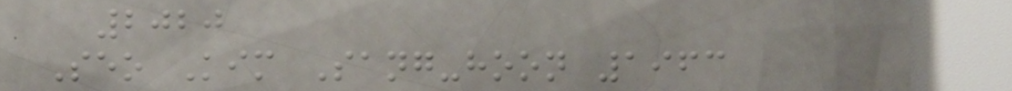2020
Seo Kim Sang-hoon 1963
